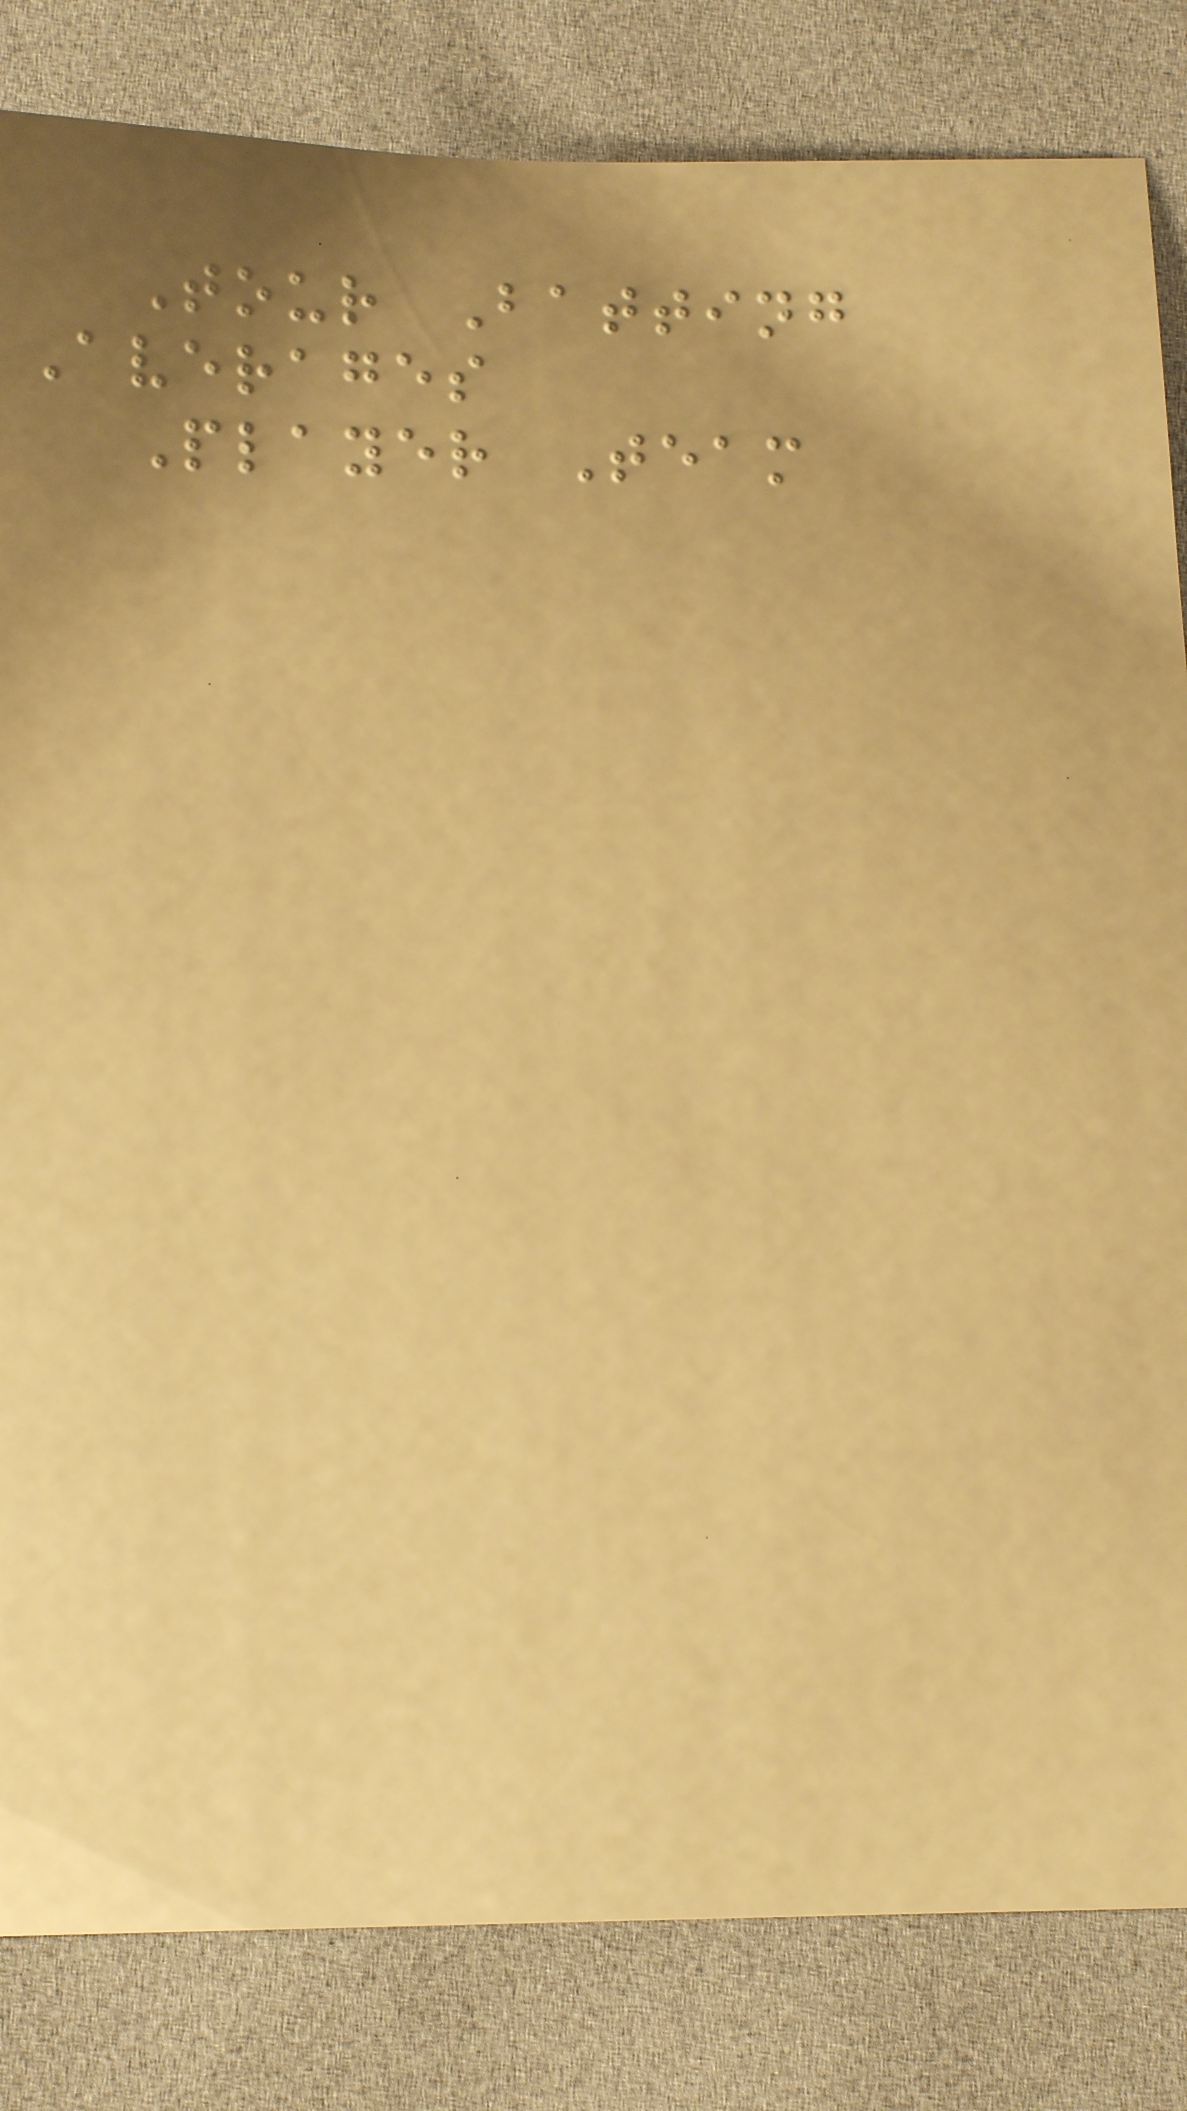Tour Batting
Averages
Player Team
